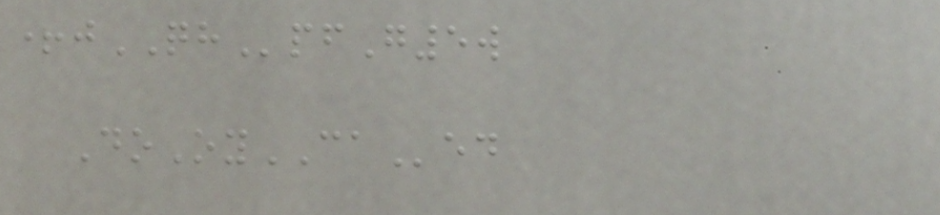+jQHpfG5w
DoOyCAed
